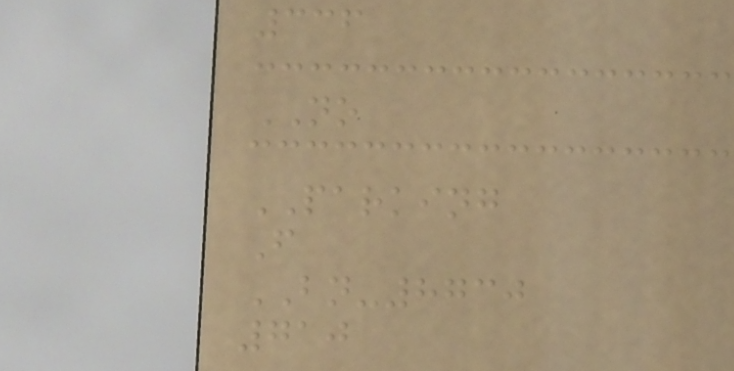336
NO
PARKING
F
BN-8730
710
